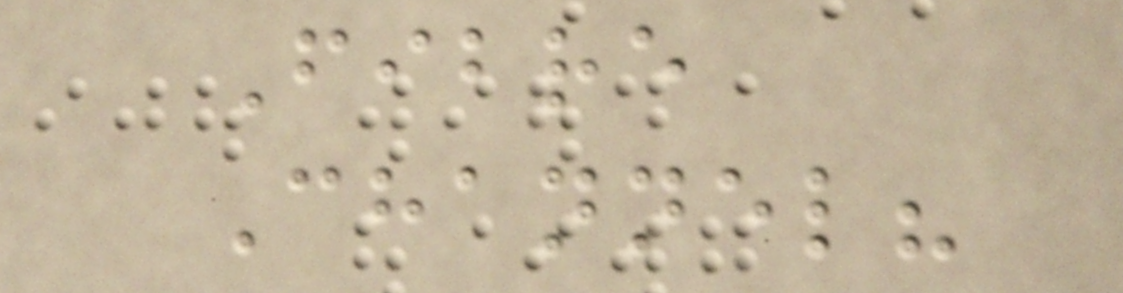Fibre
Channel?
